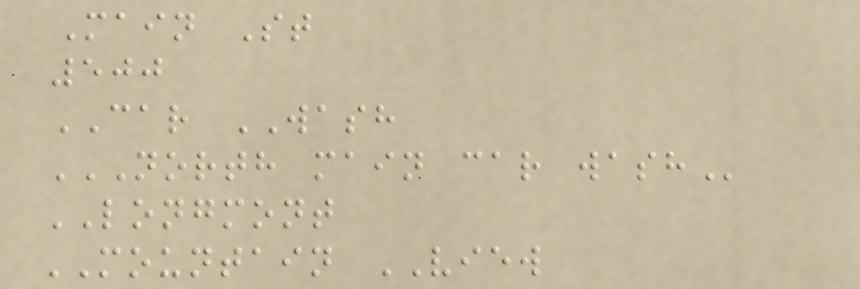Main St
500
CAR WASH
NORTH MAIN CAR WASH
LONGMONT
MOUNTAIN VIEW
